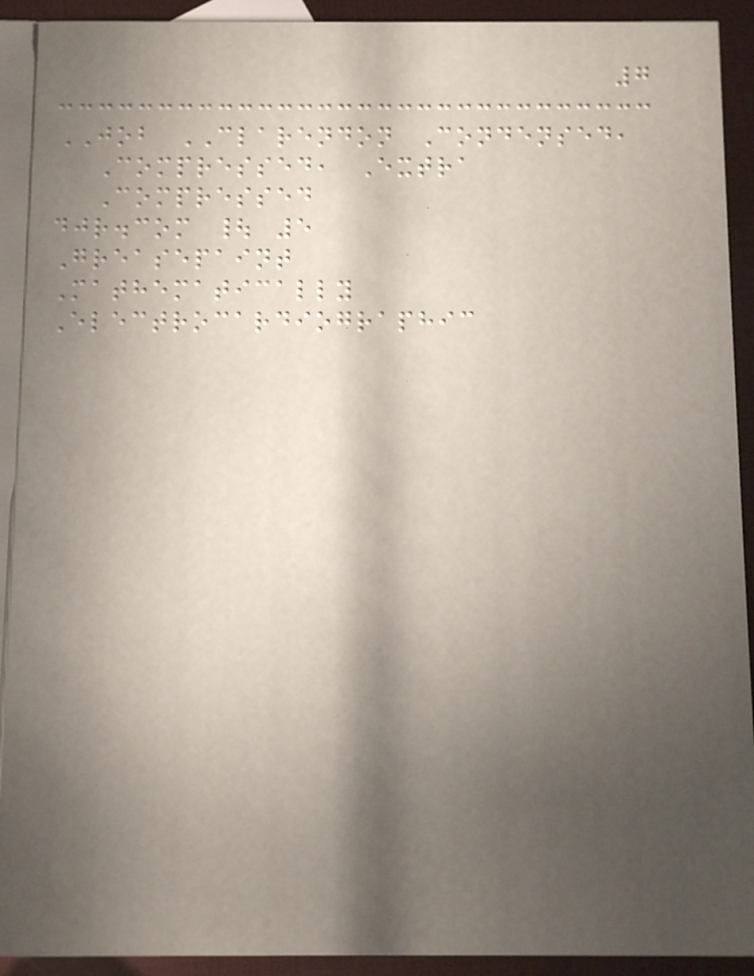7
JOB CLARENDON Condensed,
Compressed, Extra
Compressed
djr.com | 5
Greasepaint
Mathematically
Electrocardiographic
